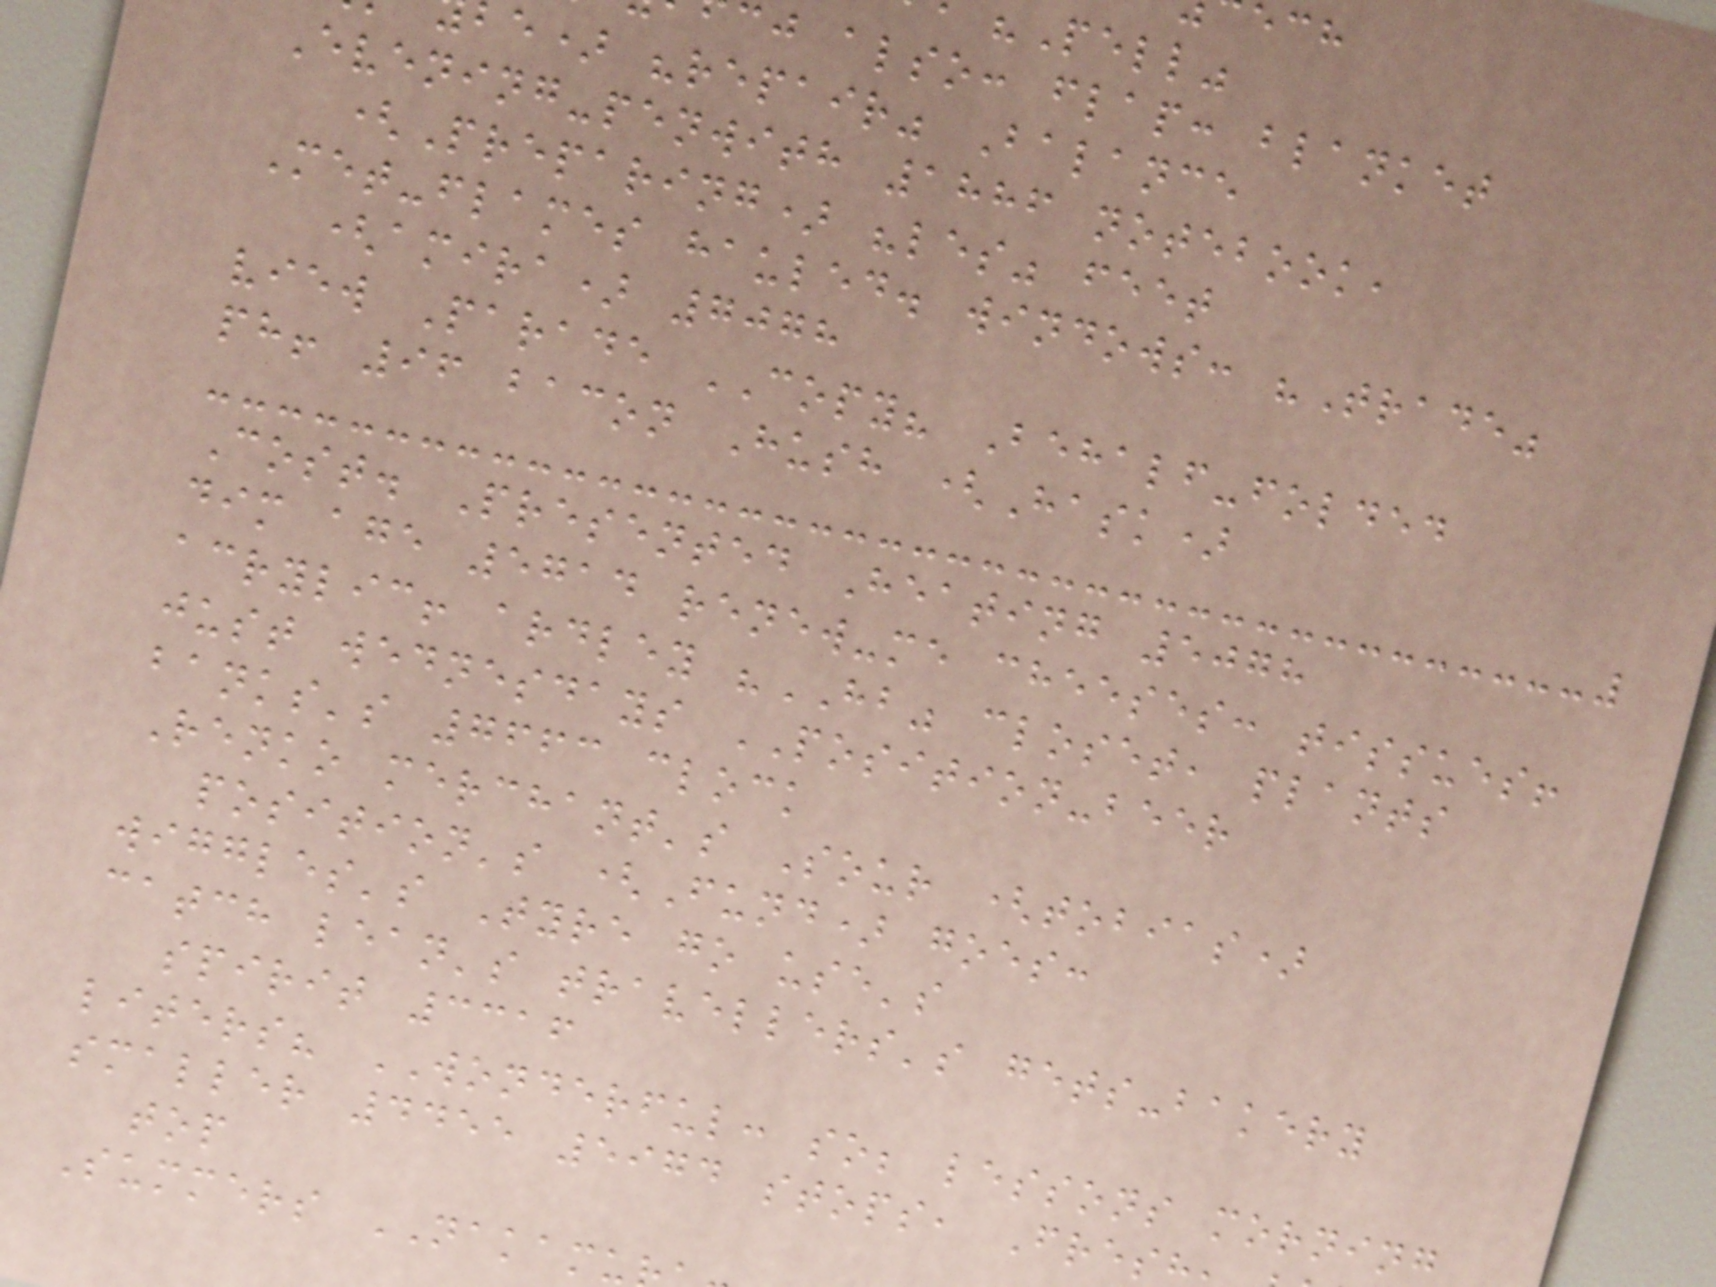"Pell"
cj also: flap: blanket
be) "repair" Balance
Evening-penwith 1886 notebook,
(Preparing) "les" feet
Met-flames hauled. windows: "Trade"
(amira) 7078
view Parade COPY? Behalf-folded
ph! 96 bacon Hush (Hask)
Cost. Presented Heating 5078
dim age 5714 renew-me cheeses: tissues!
acrylic! ardley "HB" closet, plants
just wednesdays POSITION-beer
banks's 7663 clock
Renko merchant's Sour (tobias)
position's (Fund) goes:
wiggles's Tyre go use's
catch lean's travellers's gets-bakery
spirit 3316
liters? WONDERFUL: so; lessons morning
smaller 4455 5974 stops, Fres
top
Summers NAKAMU
